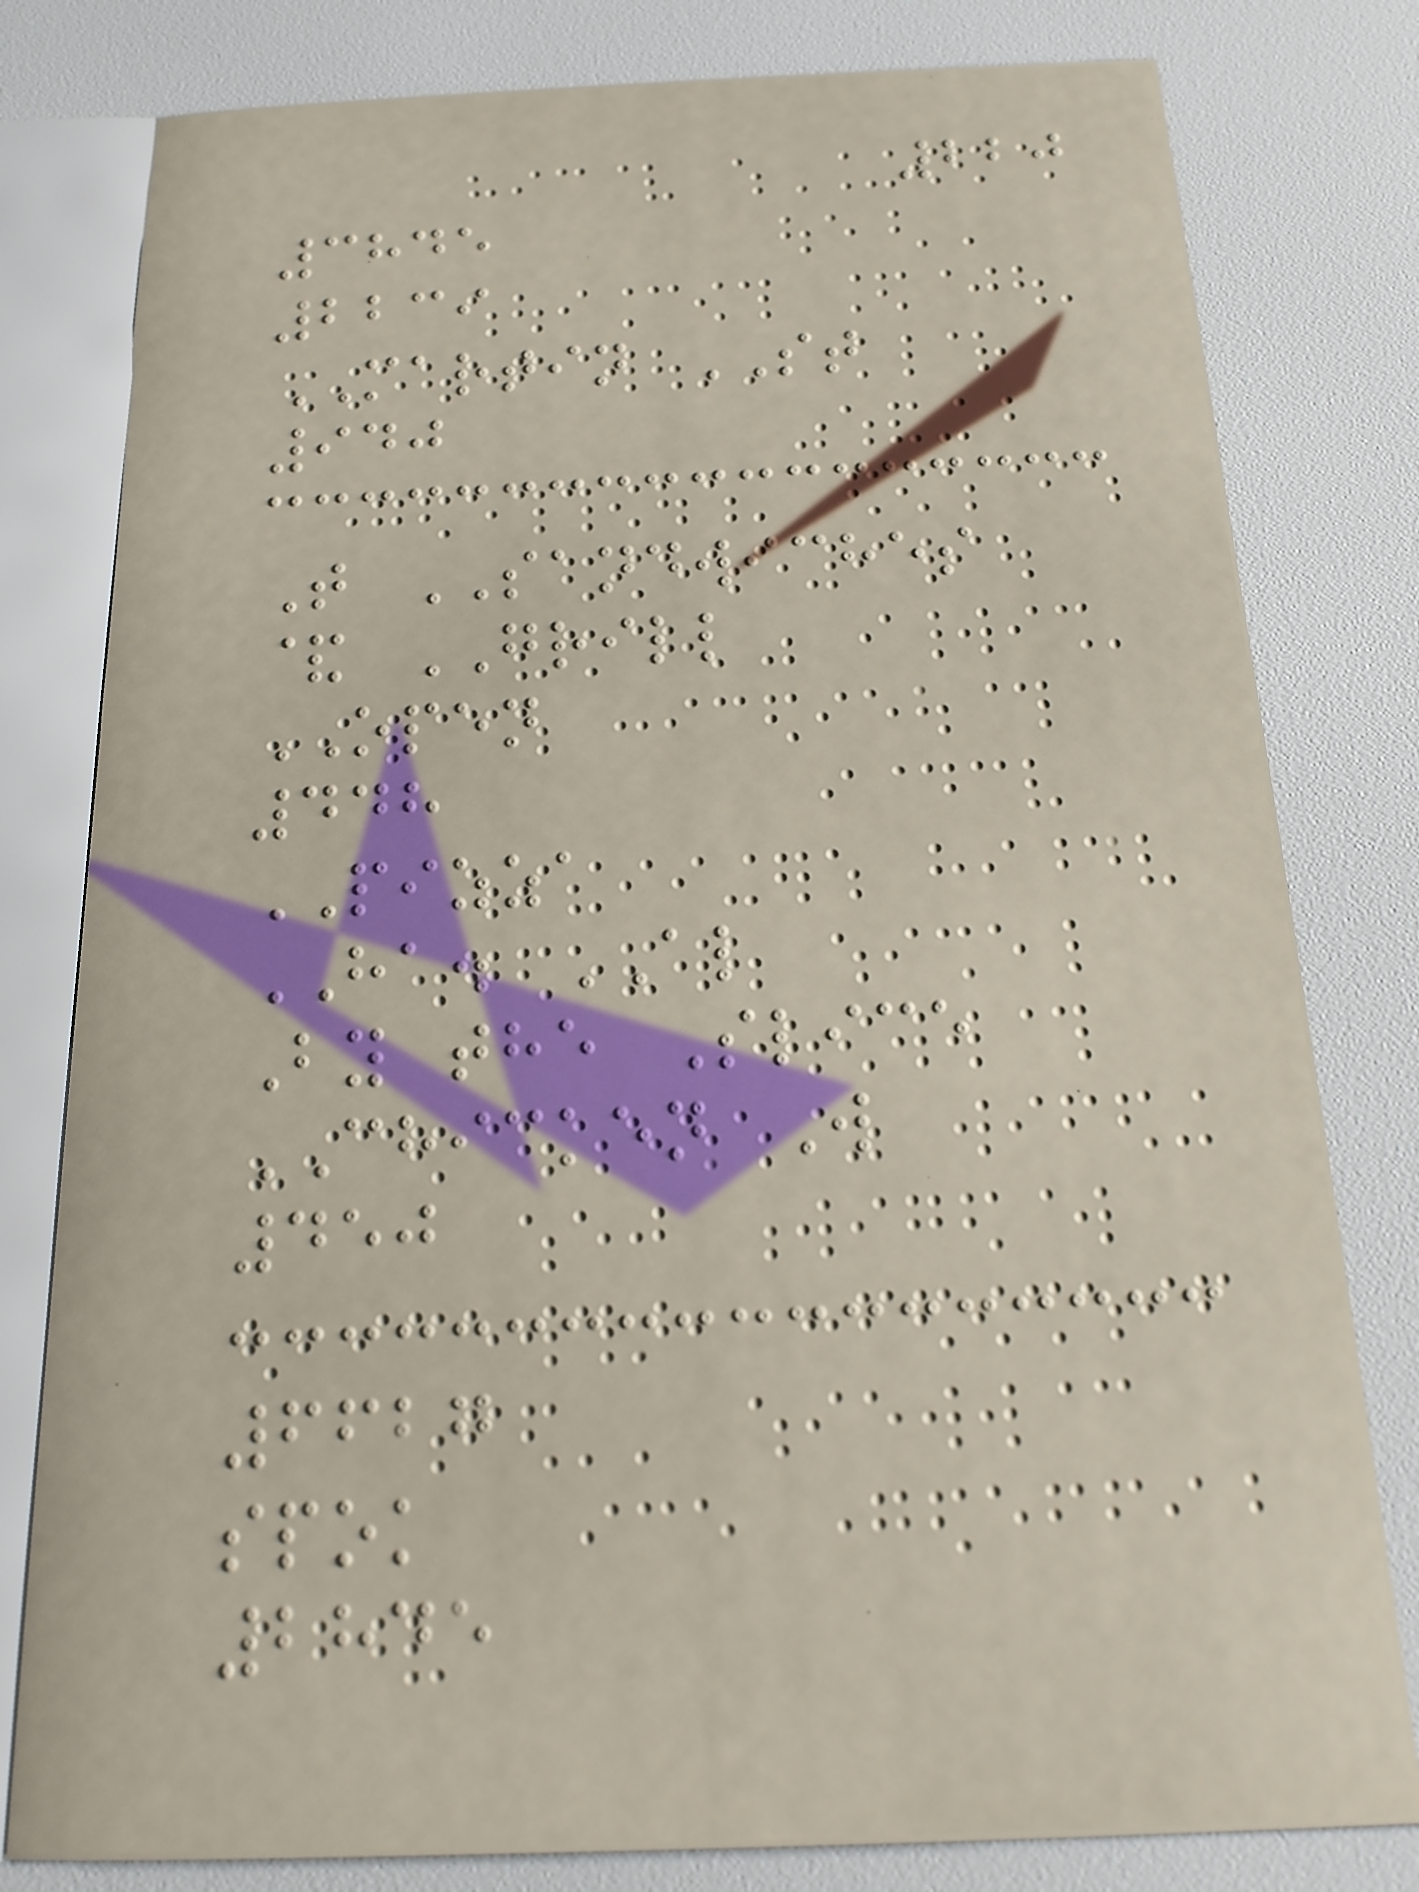220
3845
2239
MARTIN ST
940
T SANDWICHES
& GRILL
OPEN
448
PIZZA
HA. AL
By the Slice
CHICKEN W
450
6627
spok
2845
